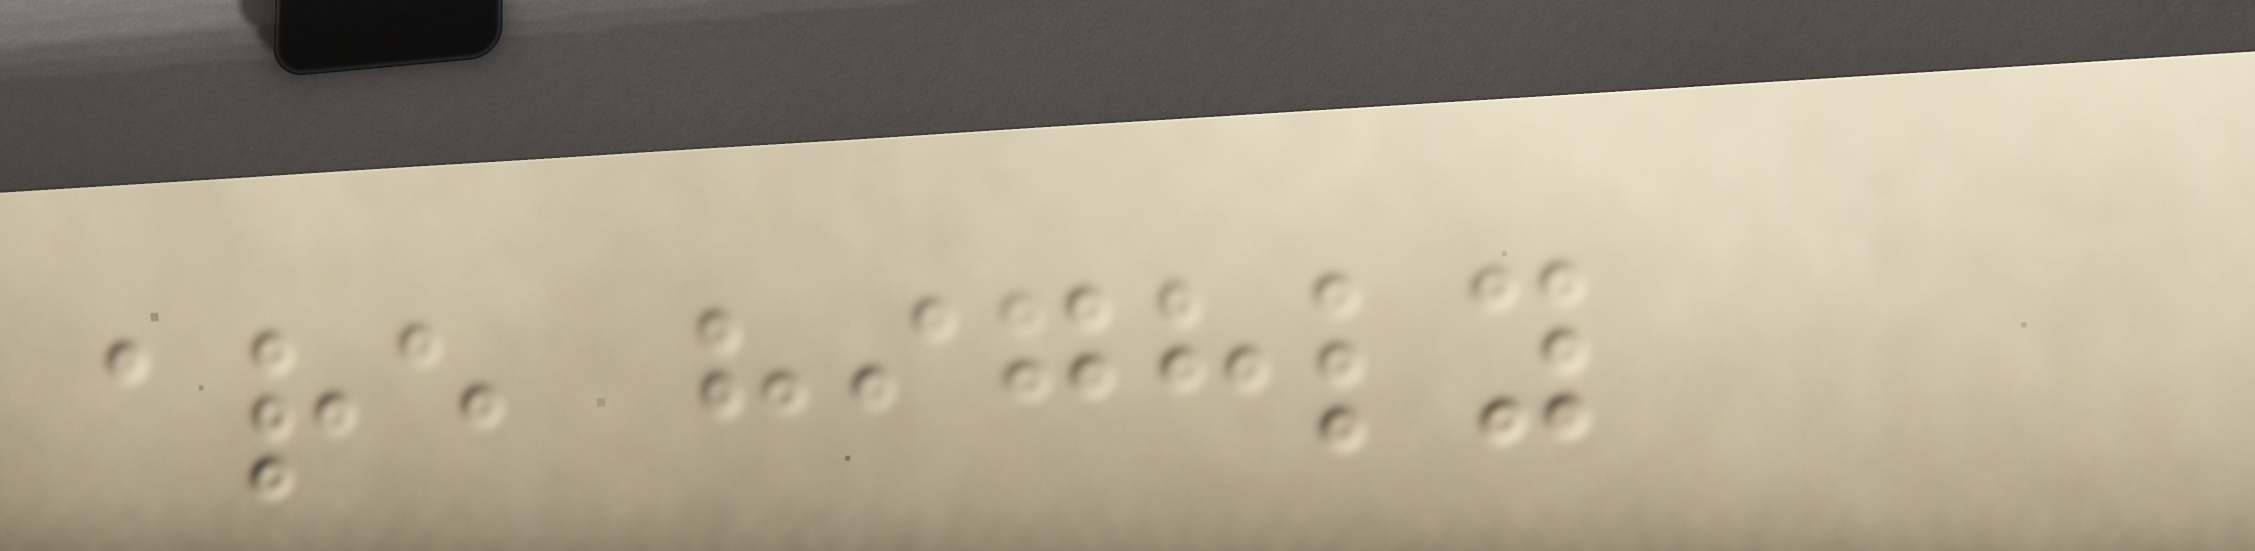are highly
